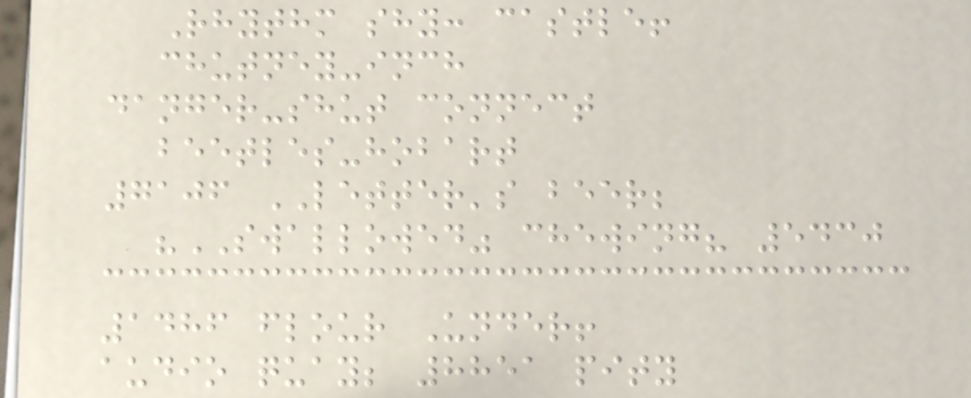Rhythm shy: castle!
chutney-inch
danger-shut connect
beetles-hobart
7106 LETTER's beer;
"SWALLOWED" chewing? 5430
1486 flour Under!
audio quay; 8851 pity
